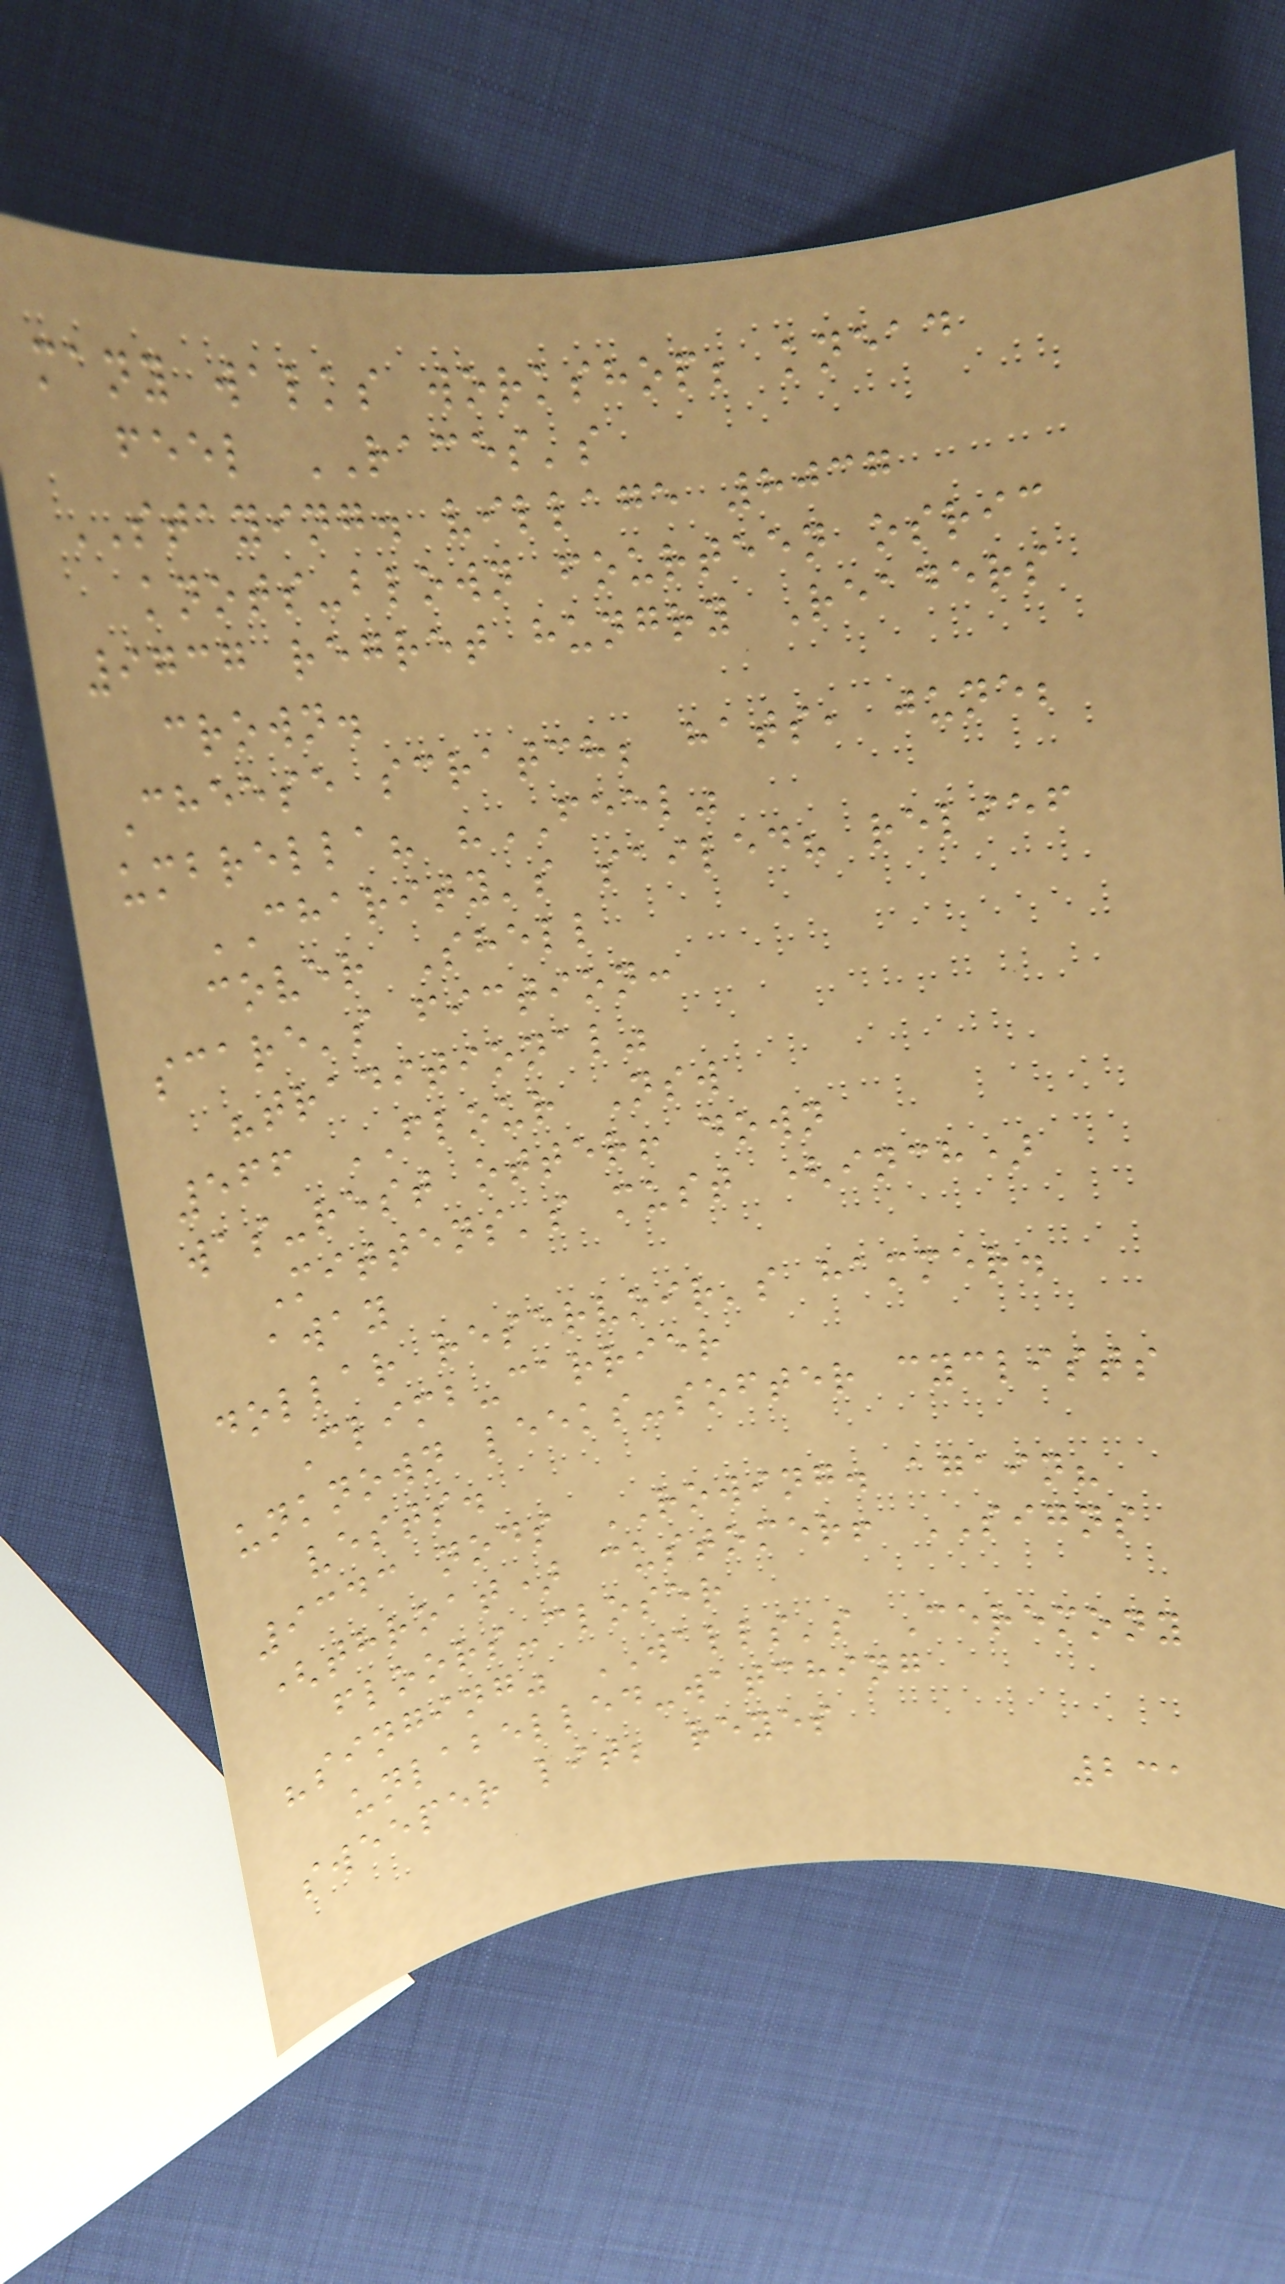many walks workshop; knead
feel RACES's
STAYING. village 8037
knots-blown fourteen osric
9737 regret hungry Readers
crown.
Cheese scratch; hats, june;
umbrella? "FEEL"
CHARITY's sailed? relief
cover Shell
scare's fiction:
"traditional"
566 FLOUR Nsw
was-rest otter! down
Mittens's must (inch)
away
dollar reservoir's hammer.
Climb-carrier
unknown leeks-softer cyclists
vests.
9343 nods ROWING. again?
(throat) customer! SIGNS
floors-closer
"singing" WALLS's Ceremony
unlabelled-watching
sweeper lit; reyes
231
